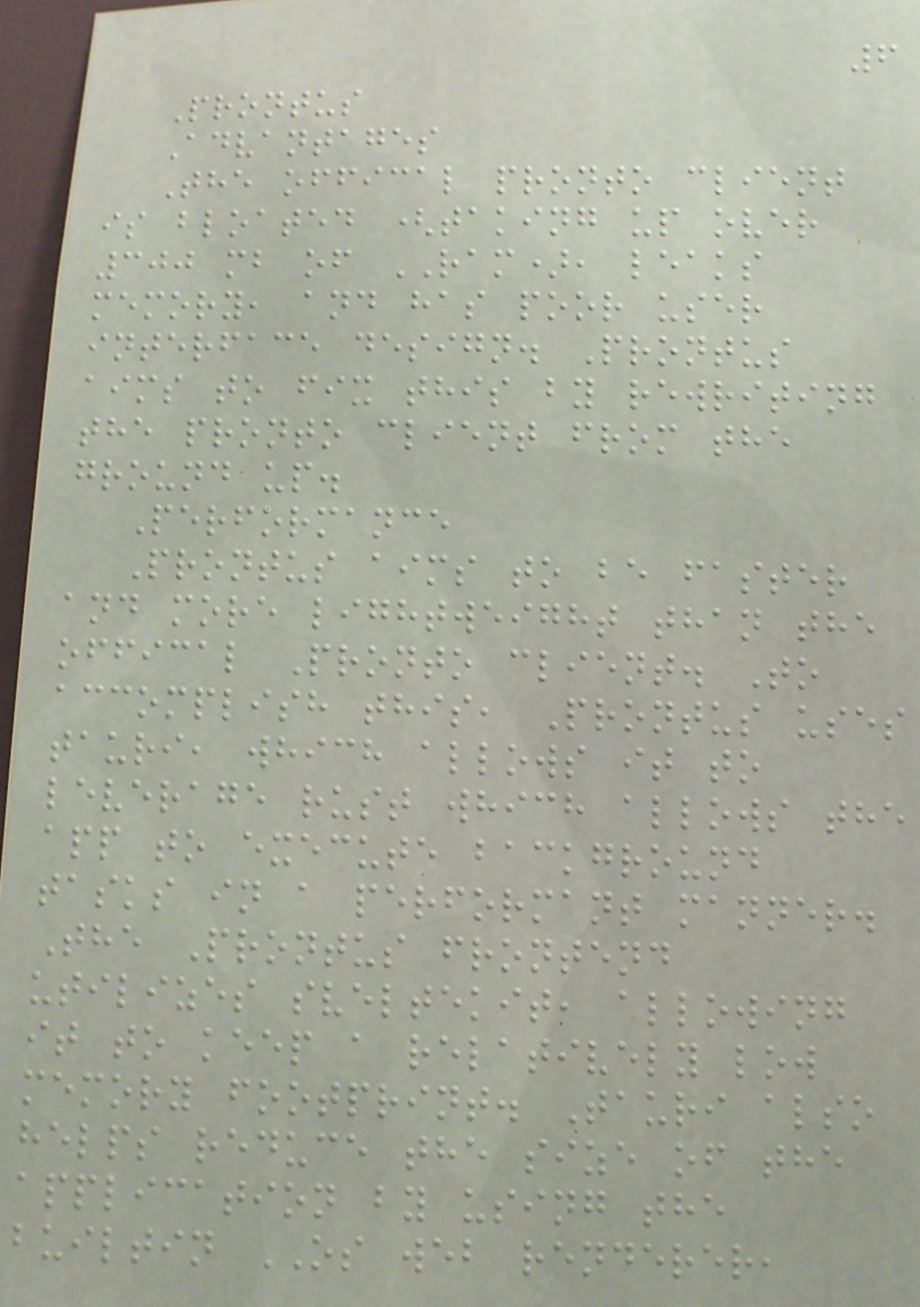6
Prontus
Advantages
The offical pronto client
is bloated (taking up over
300 mb of RAM), leaks
memory, and has poor user
interface design. Prontus
aims to fix this by rewriting
the pronto client from the
ground up.
Performance
Prontus aims to be faster
and more lightweight than the
offical Pronto client. To
accomplish this, Prontus uses
tauri, which allows it to
leverage rust which allows the
app to execute background
tasks in a performant manner.
The Prontus frontend
utilizes sveltekit, allowing
it to keep a relatively low
memory footprint. Tauri also
helps reduce the size of the
application by using the
builtin OS web renderer,
